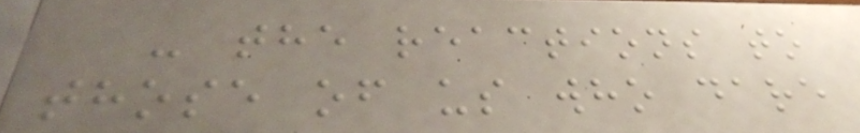- the reactions to
those of us who dare
